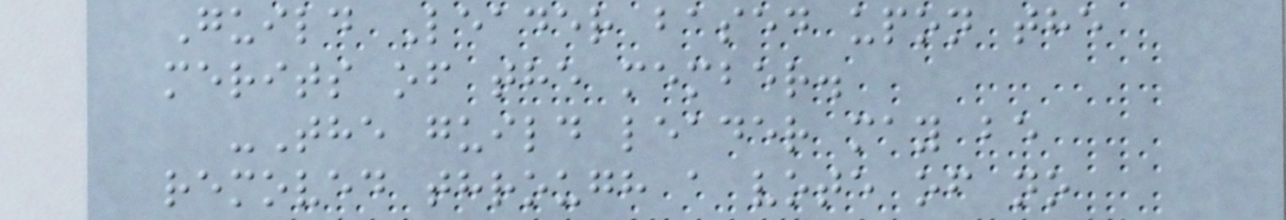Guild Leader based upon the
merits of the member.
-The guild leader may be
removed through a vote of no
